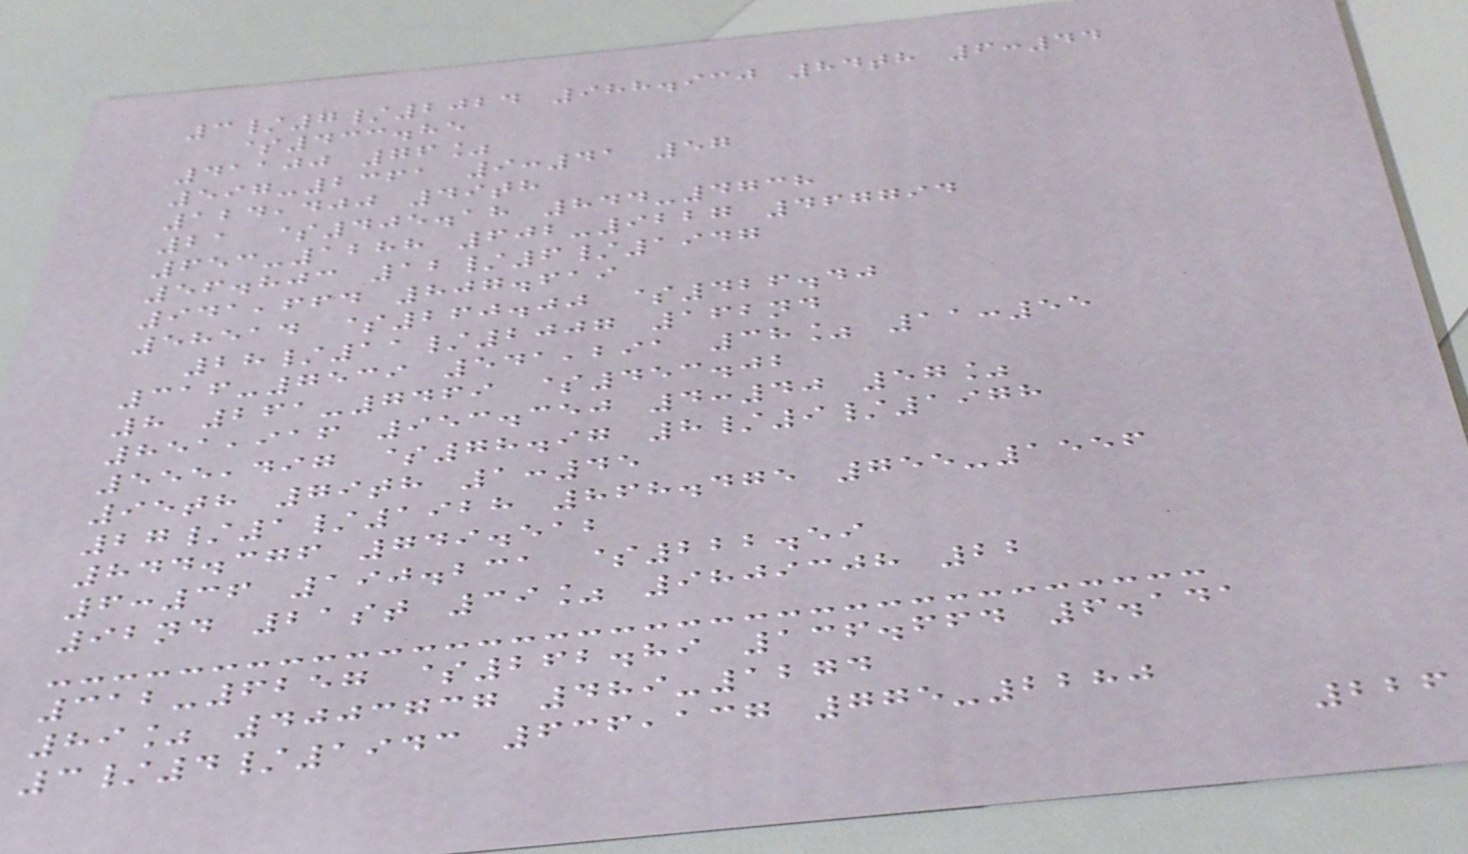3/7/2024 988.930 84th 6:44
$433.85
41100 76%
597-2361 9:41 57
124,400 49th
21 $405.18 844-4738
653-1288 602-9227 467794
56.803 12/6/1947
941,664 807.619
58514 $260.00 $426.40
28/11/2007 162nd
316-7539 541,291 38% 11:55
8 261-7469 $453.02
851,916 953.350 4:40 57%
555,497 $78.97 8/9/1978
95th 79th 1:45
27/1/1928 868.475 755-1556
844.376 749.512
6:36 190.231 $222.59
92nd 21st 39% 9809308 22
312-6257 $262.89 136.664 6.141
89% 4003737 489-1274
3/4/1943 636,137 775-2280
226
